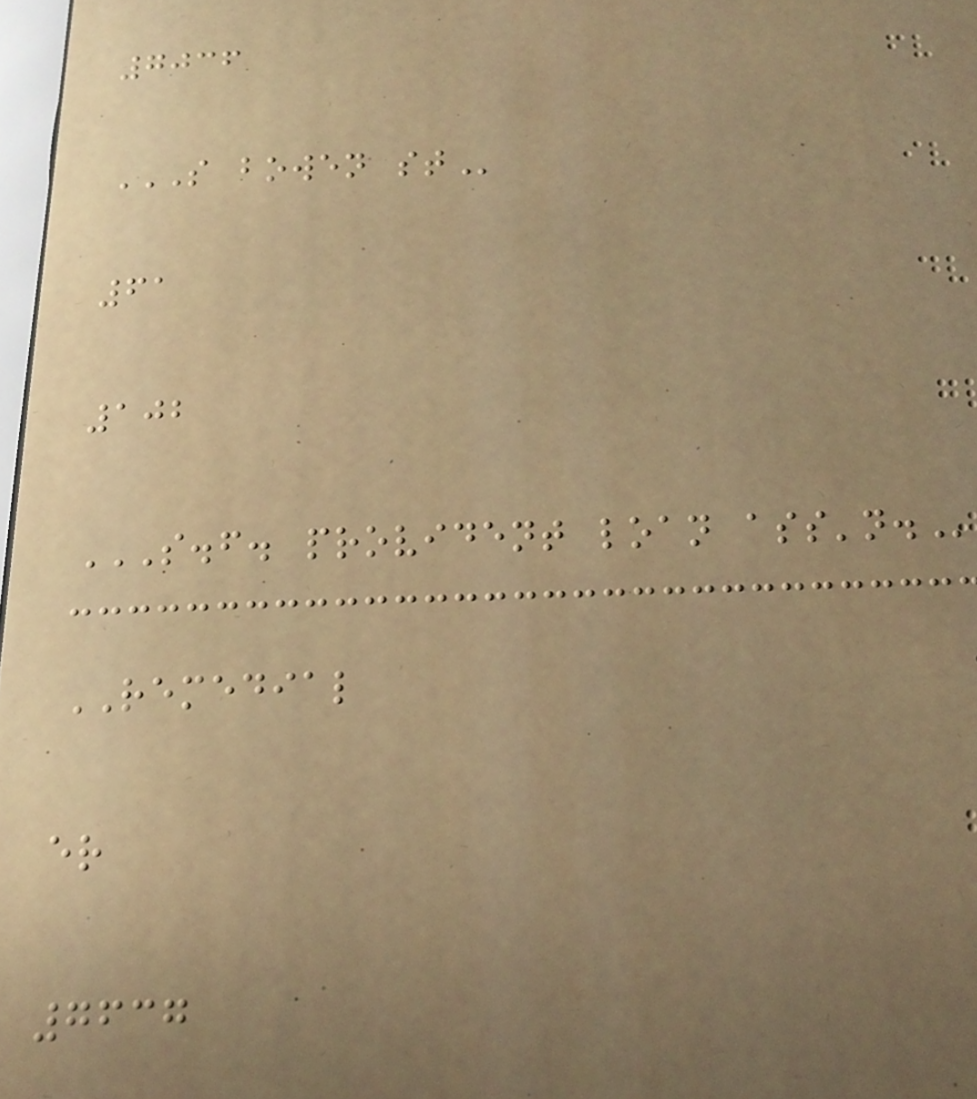7036
S BOWEN ST
61
102
S.F. PROVIDENT LOAN ASS'N.
REMEDIAL
er
7637
